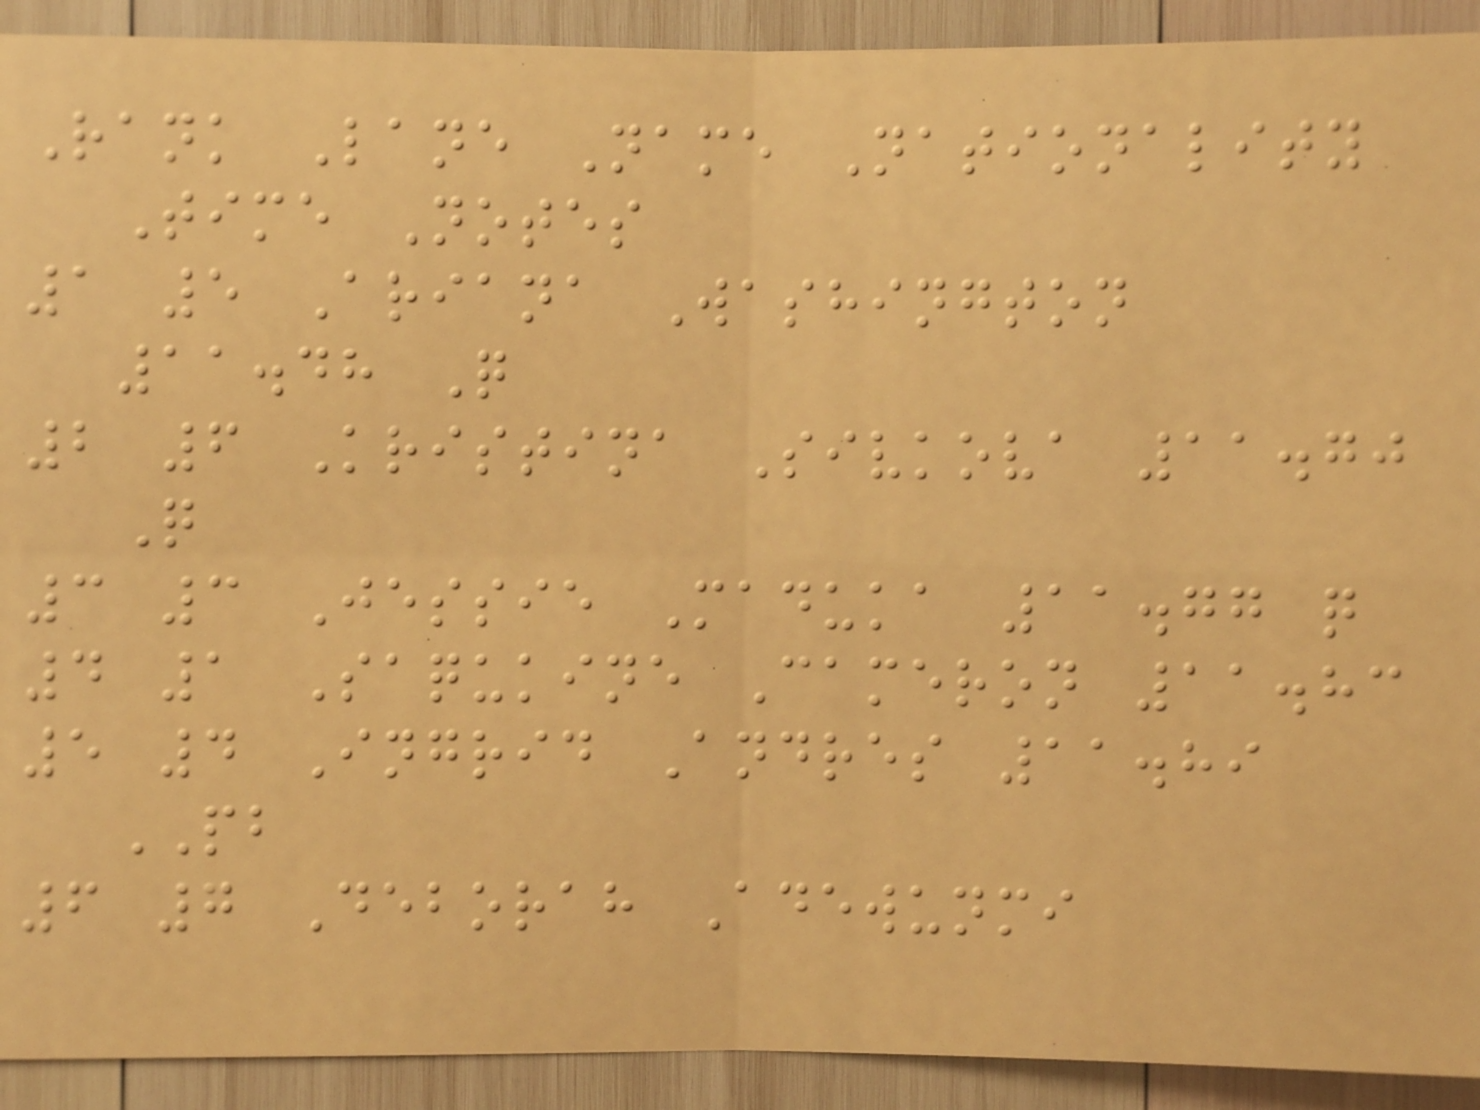Rank Lane Name Nationality
Time Notes
1 5 Ariana Washington
11.48 Q
2 6 Kristina Sivkova 11.70
Q
3 3 Jessie Maduka 11.77 q
4 1 Saqukine Cameron 11.83
5 4 Ingrid Andres 11.89
PB
6 7 Deborah Adewunmi
